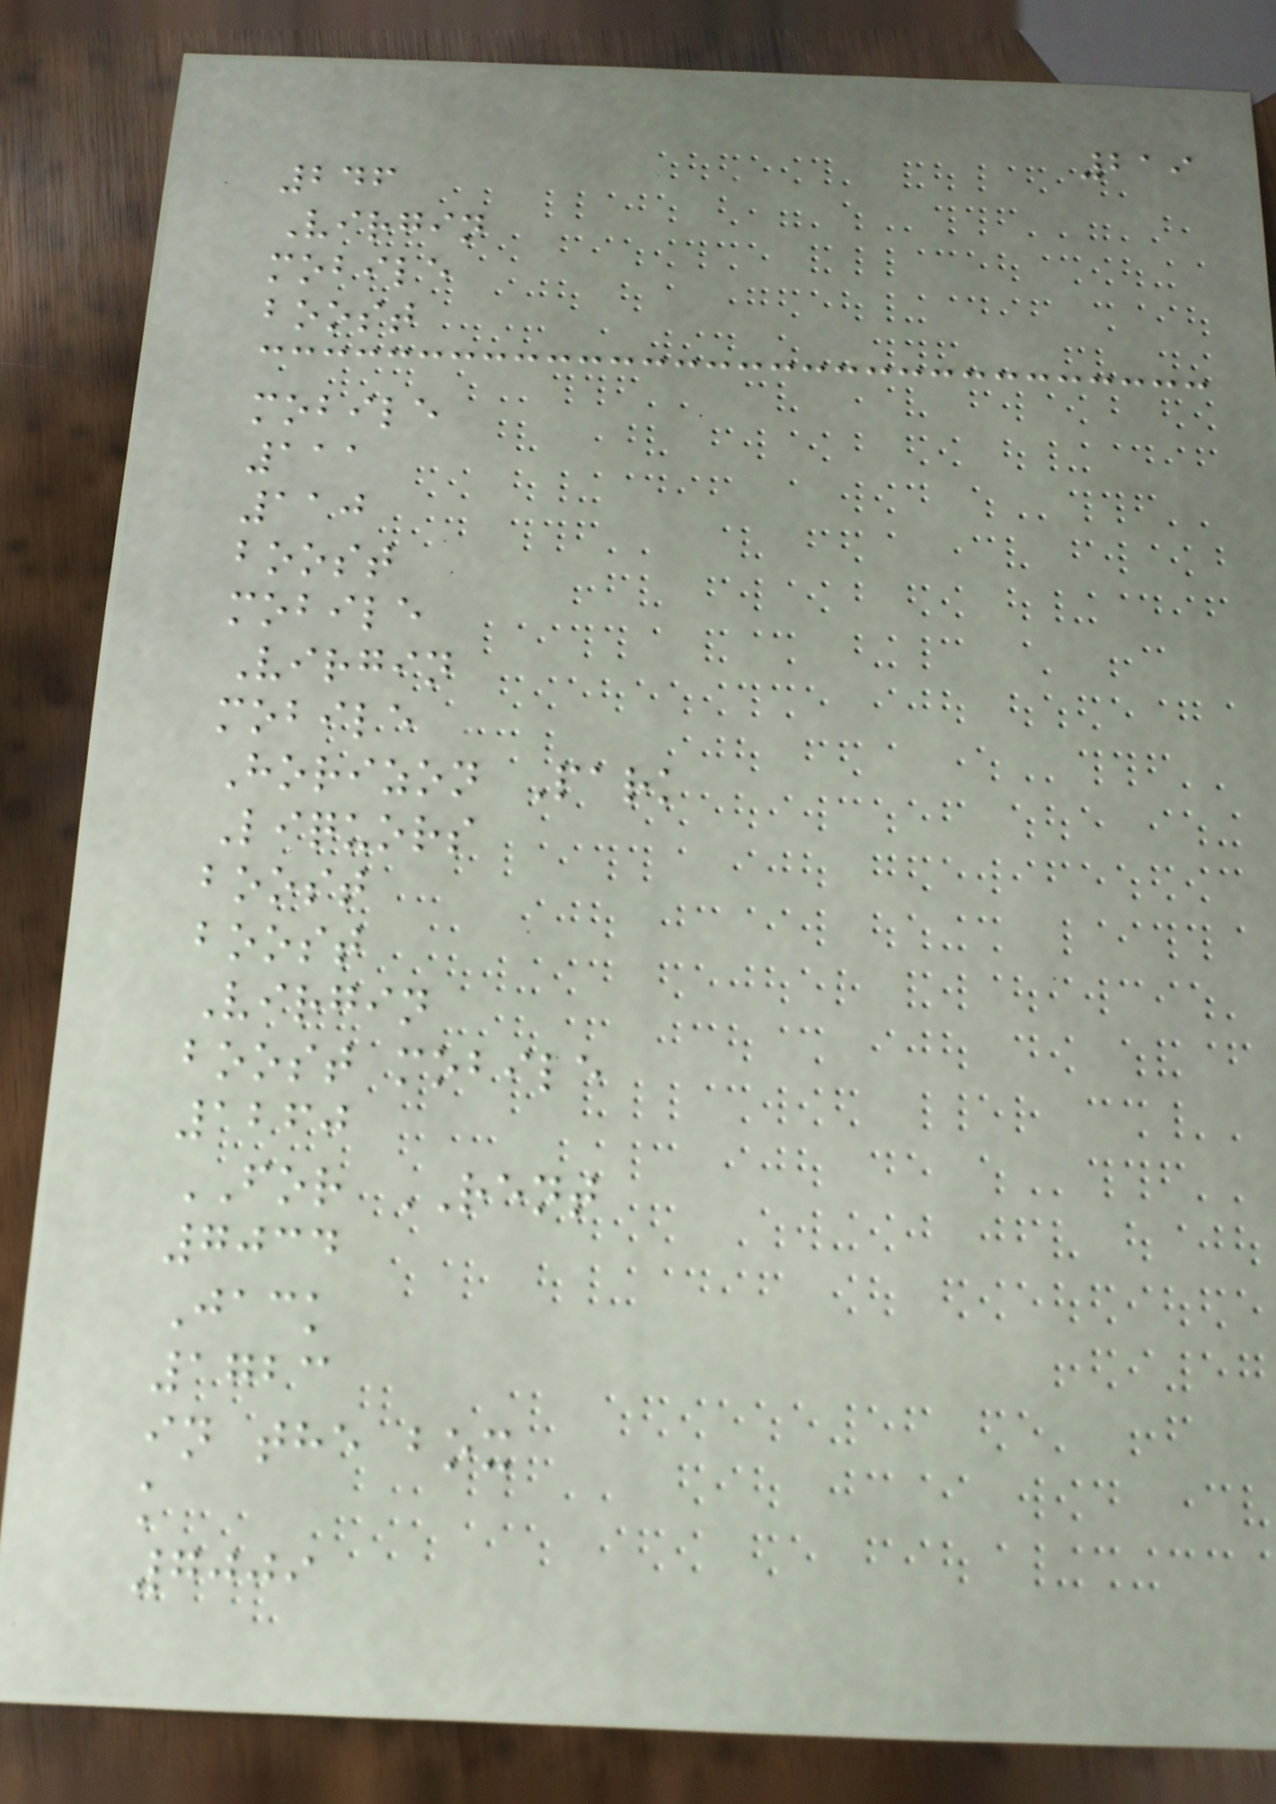219
246
Virgin
mobile
boost
mobile
111
110
boost
mobile
Virgin
mobile
Horizon Park
Liquors
boost
boost
Virgin
boost mobile
1260
FOR RENT
7034
Jack
1723
in the box
k
7009
